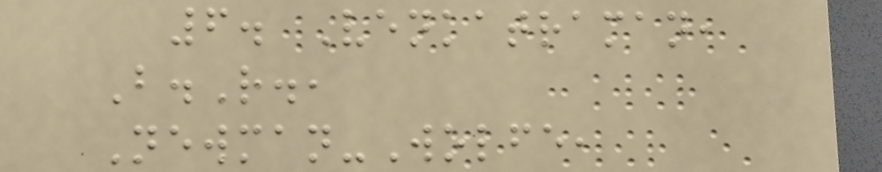6. Venkatraman,
B.R.,
Newman-Wolfe,
